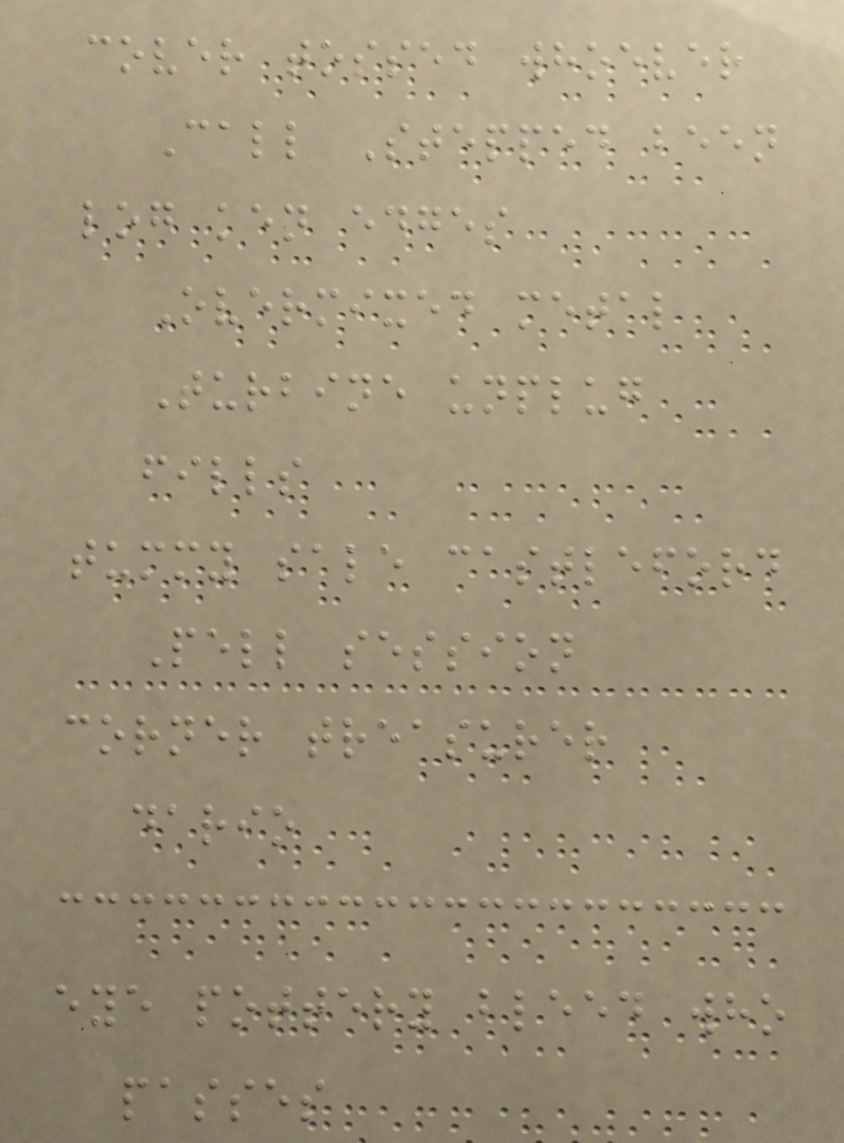cover tossed whoever
Call Stepped been
log ken edges
Overmixed metal
Turbine unplug
fills
tummy sale castleford
Pell session
corner treasurer
dario
eye pottery bleed who
passes
